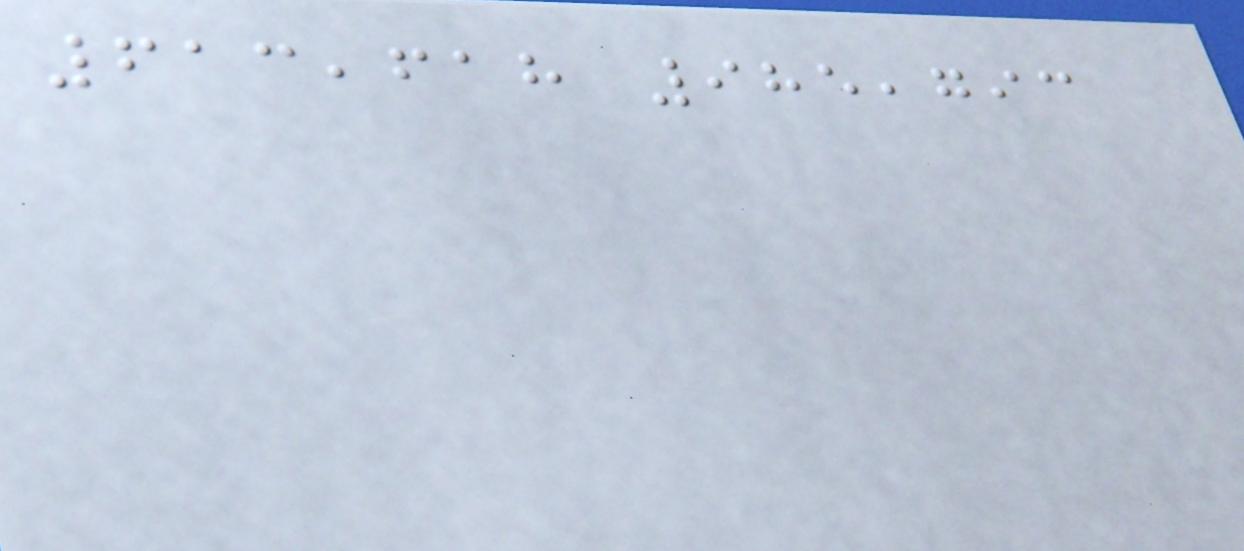613,618 985,793
